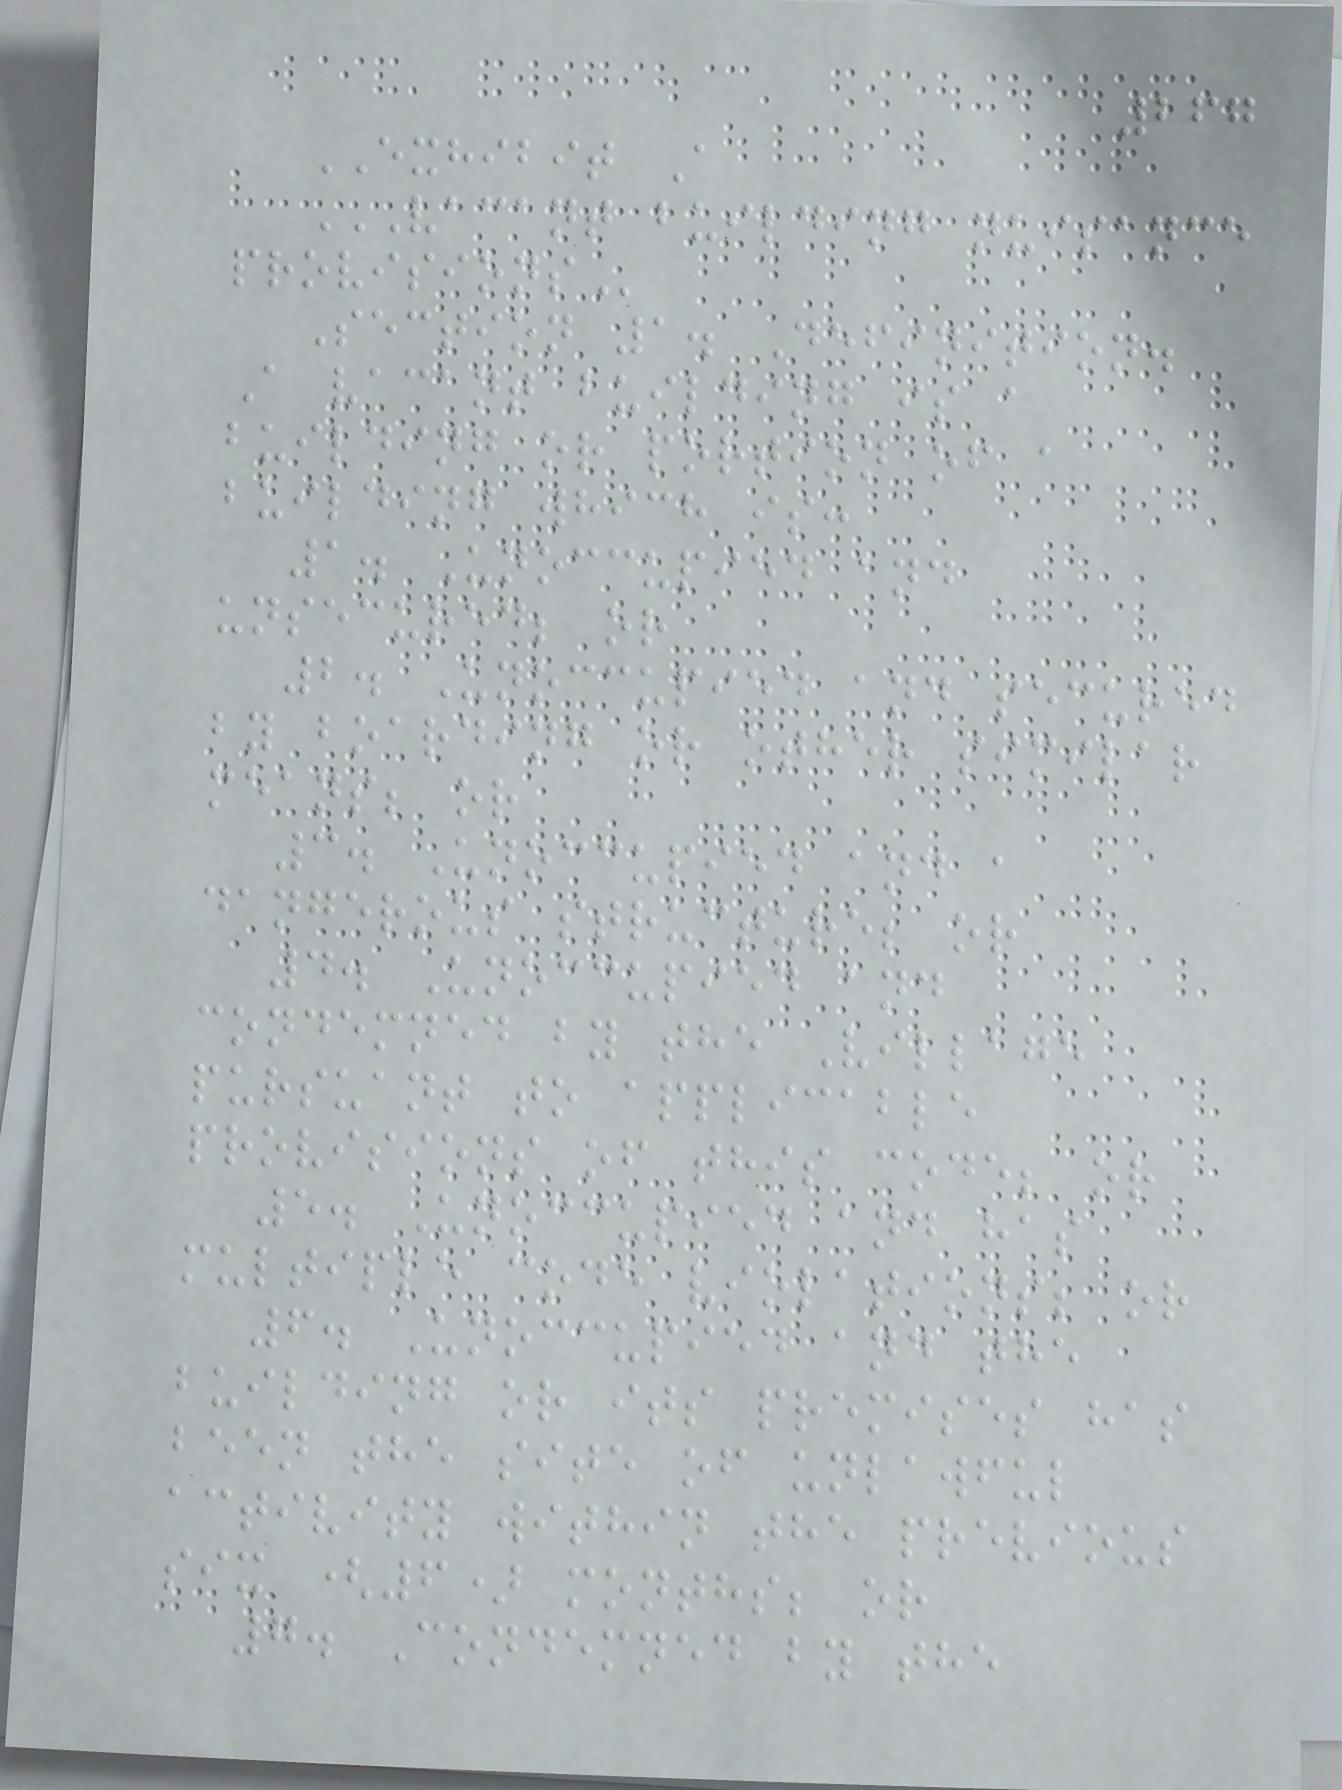267
EXHIBIT A
VACANT BUILDING NUISANCE
PROVISIONS
Section 1. Definition.
A vacant building is a
building or portion of a
building which is:
1. Unoccupied and
unsecured; or
2. Unoccupied and secured
by boarding or other similar
means; or
3. Unoccupied and a
dangerous structure; or
4. Unoccupied and
condemned by the Village
pursuant to applicable
provisions of this code; or
5. Unoccupied and has
multiple code violations; or
6. Unoccupied and the
building or its premises has
been the site of unlawful
activity within the previous
six (6) months; or
7. Condemned by the
